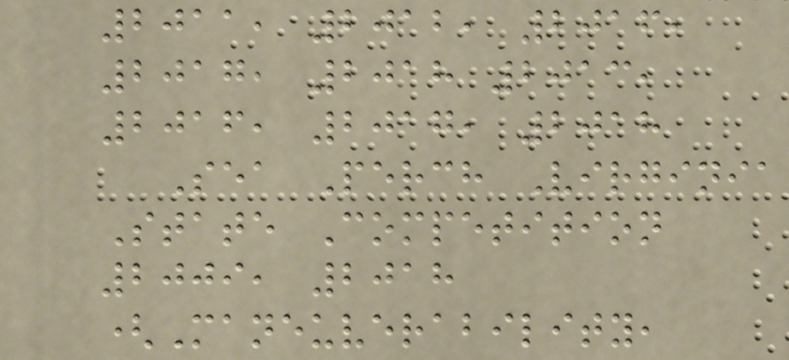2011, 2012, 2016,
2017, 2018 2013,
2016, 2017, 2018
Sea Perch Virginia
State Competition
2009, 2018
(Maneuverability,
